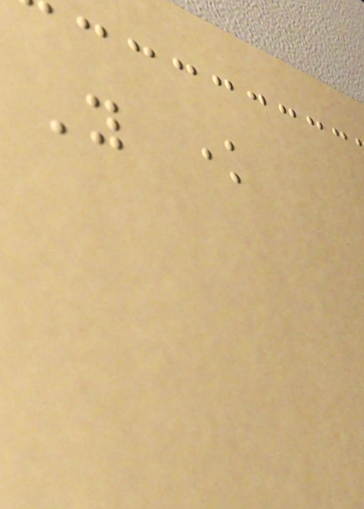You know
